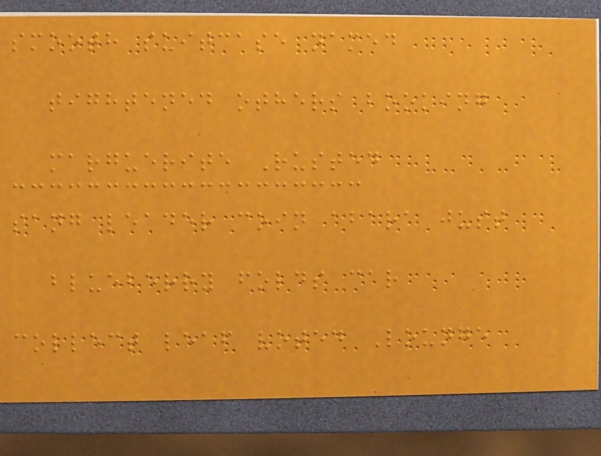smooth suitcase named
tightened others booking
marguerite Rusted
sang leader coin abara just
blueberry folds car
collect leaf voted Lounge
